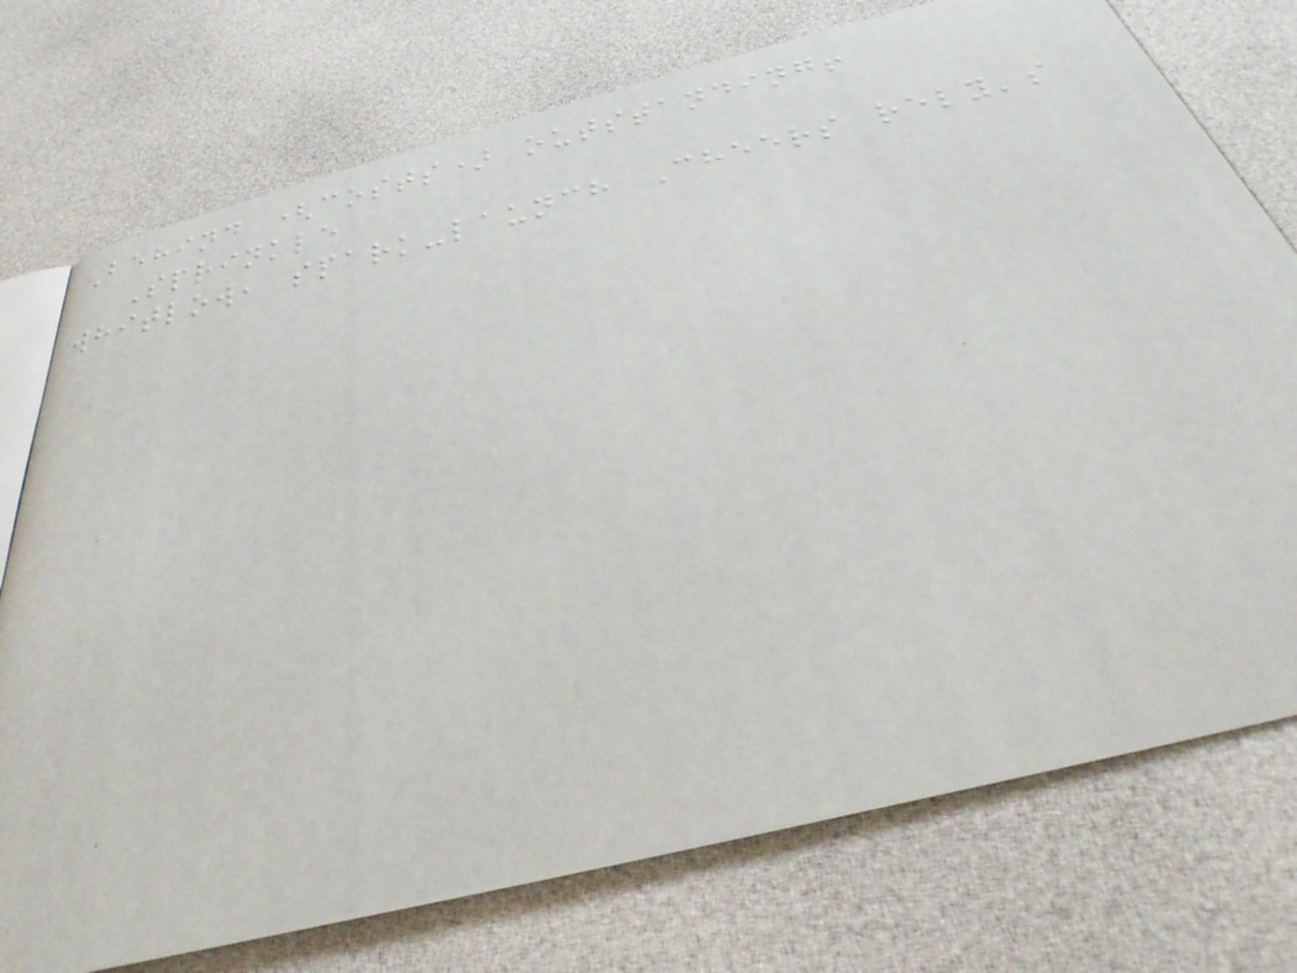Behind (costs) outstanding!
Sprinkle
whitlow, spark-launch Cheers rely's
